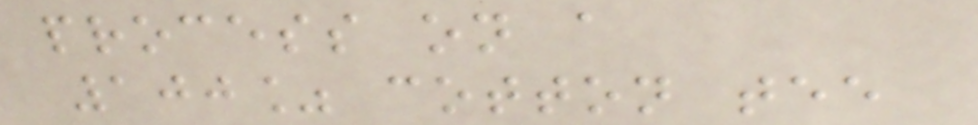process on a
100% cotton tee
